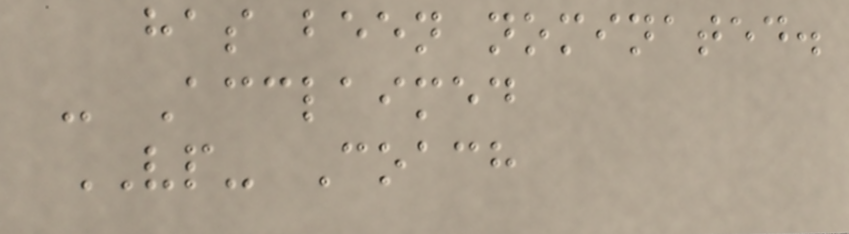has been nominated.
- Acclaimed
VP- Coach
